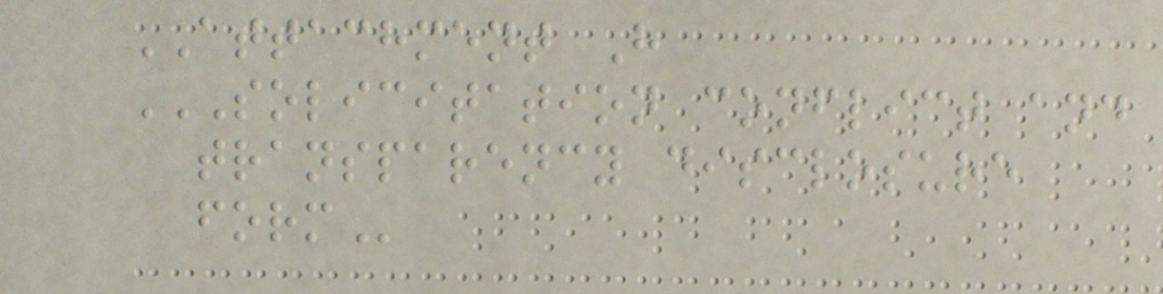ATTACHMENT H
SOLICITATION CONFLICT AND
TRANSPARENCY DISCLOSURE
FORM
